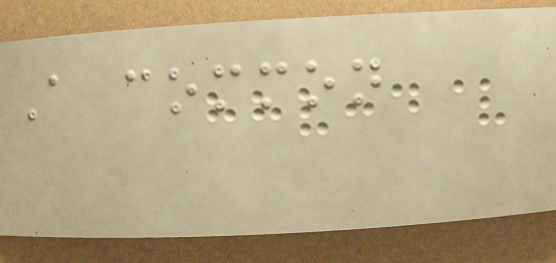A common
